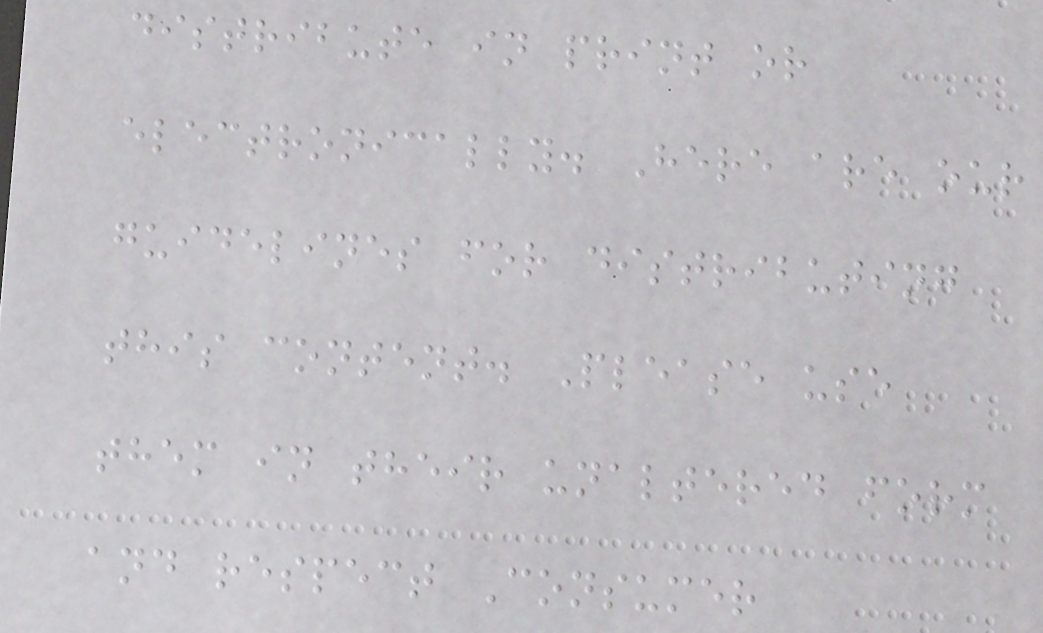distribute in print or
electronically. Here are our
guidelines for distributing
this content. Please use
them in their unaltered form
and respect Consumer
